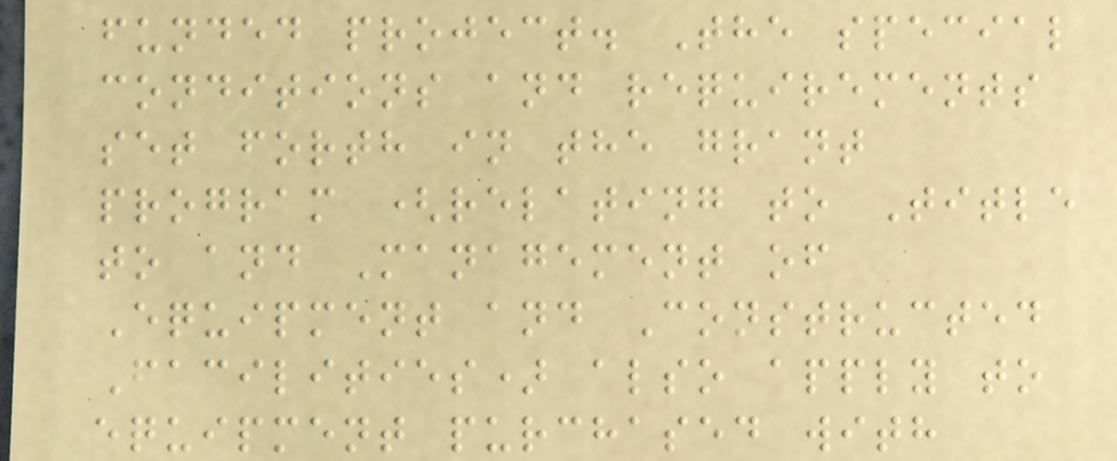funded project. The special
conditions and requirements
set forth in the grant
program (relating to Title
to and Management of
Equipment and Constructed
Facilities) also apply to
equipment purchased with
